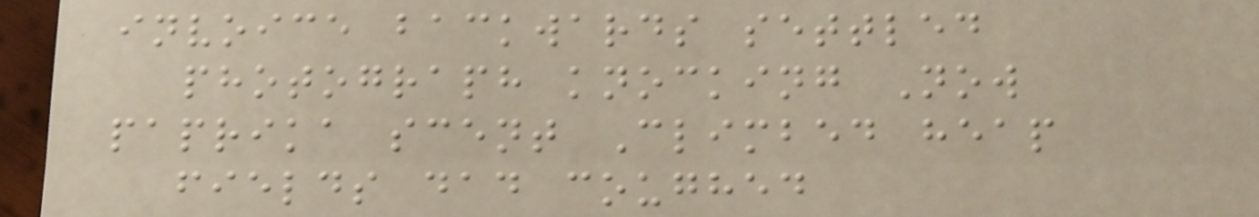invoice backwards settled
photograph knocking Now
paprika scent Climbed heap
fields dad coughed
